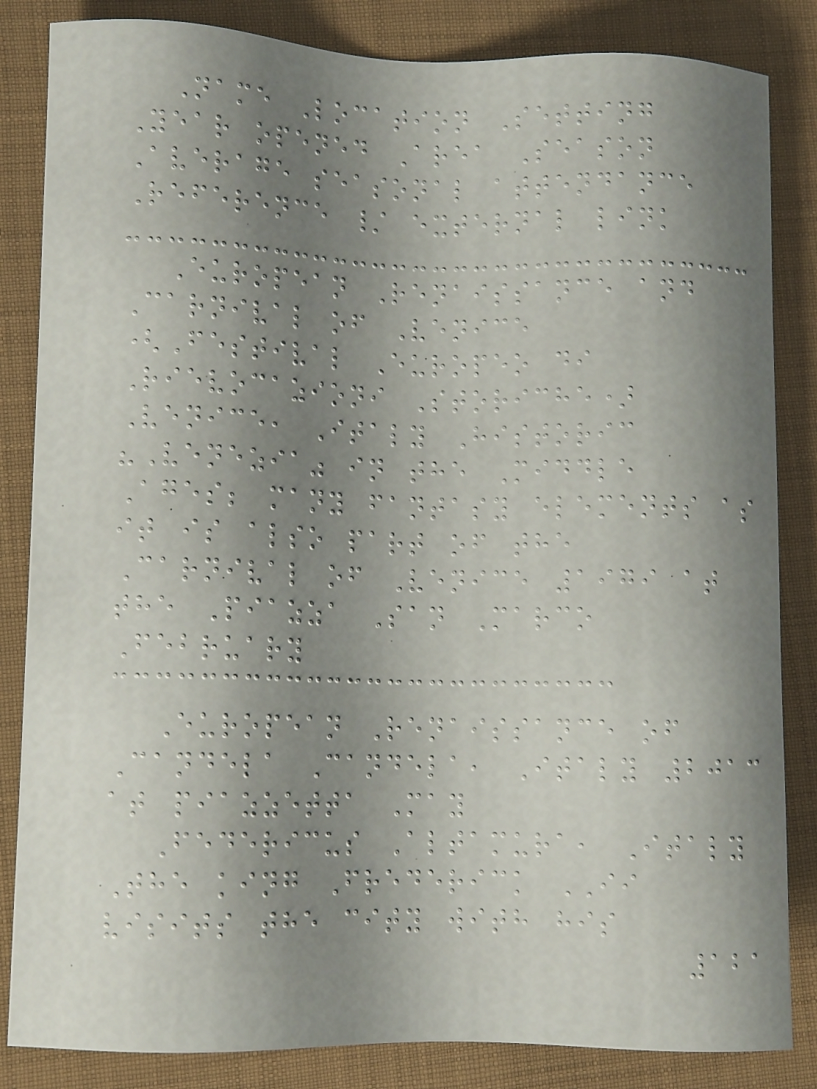Name Location Setting
Year opened Area Season
Average seasonal attendance
Reference / external link
European Renaissance and
Carnival of Venice
(Festival Europeo di
Rievocazioni Storiche)
Venice, Italy Historic
"Venezia" in the Middle
Ages; many fantasy elements as
it is also part of the
Carnival of Venice 1979 at
the Piazza San Marco
February
European Renaissance of
Candela Candela, Italy 2013
at piazzetta May
Federicus Altamura, Italy
The king Frederick II
visits the city with his
121
